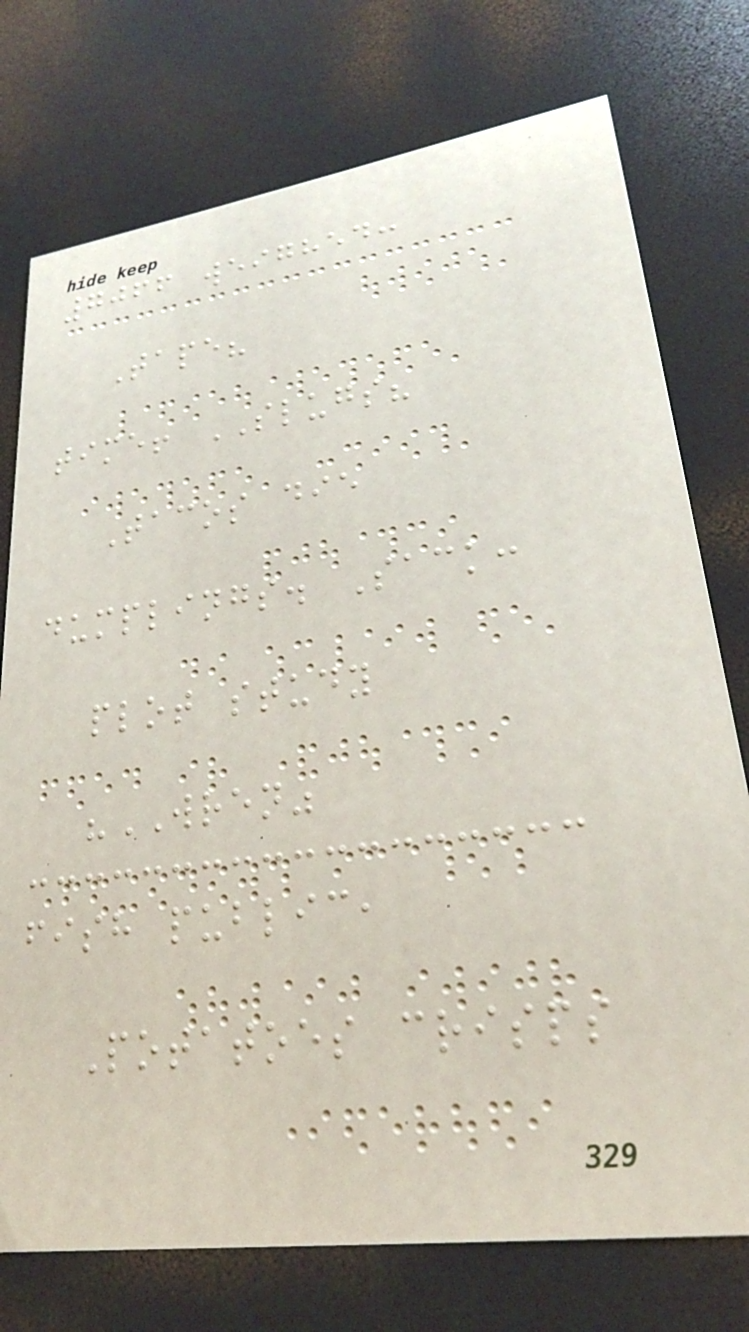7066 weighed:
Tape?
time! SLUGS?
Tacos die
dumplings. Sack:
plot study
"WREN"
fish public,
Potatoes crisps
